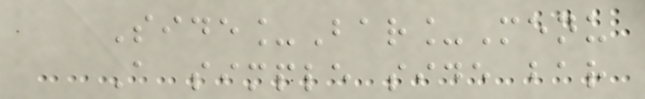Side_Bar_Menu
A simple side bar
